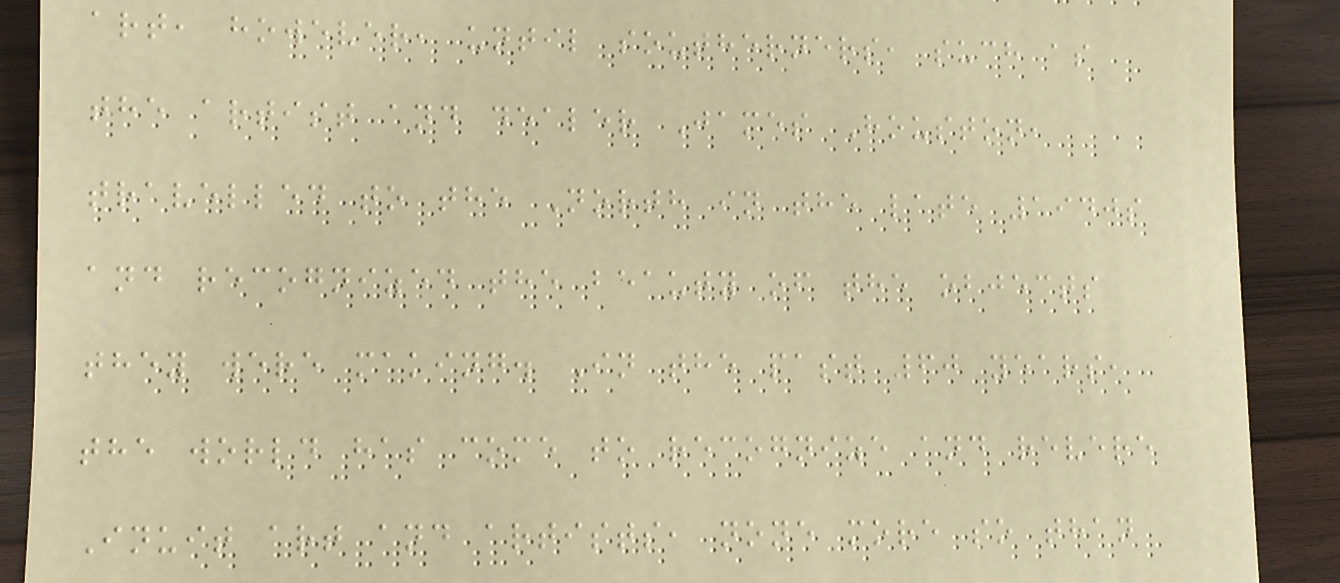art, however, until southerners, such as
the artist and dealer James Houston,
travelled to the North in the late 1940s
and recognized the beauty of the objects
they were making. In the past 60 years,
the world has come to recognize and revere
Inuit art and artists, none more so than
